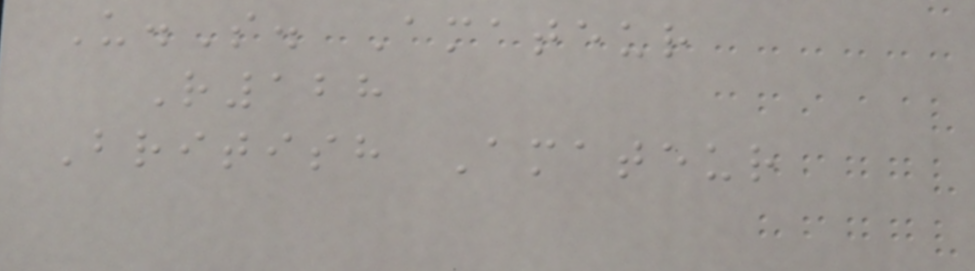U.S. Amateur
R128
British Amateur
